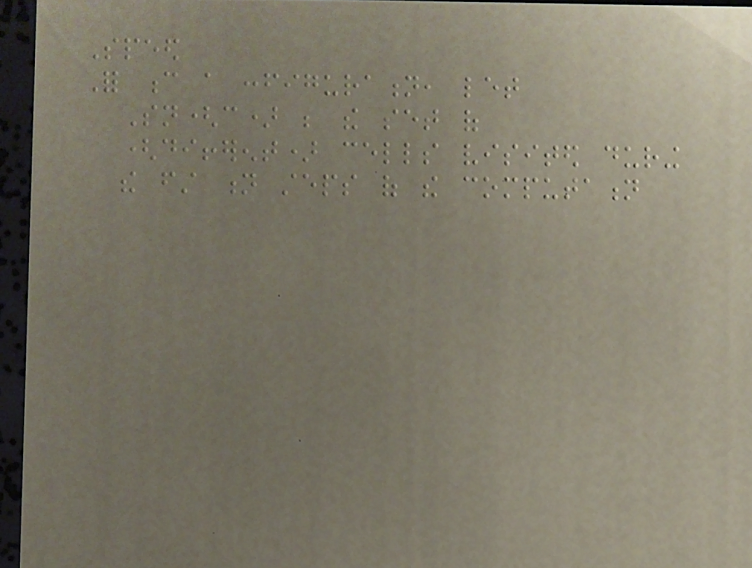Speed
For c a configuration, let
Sn(c) be the set of
(different) cells visited during
the first n steps of the computation
